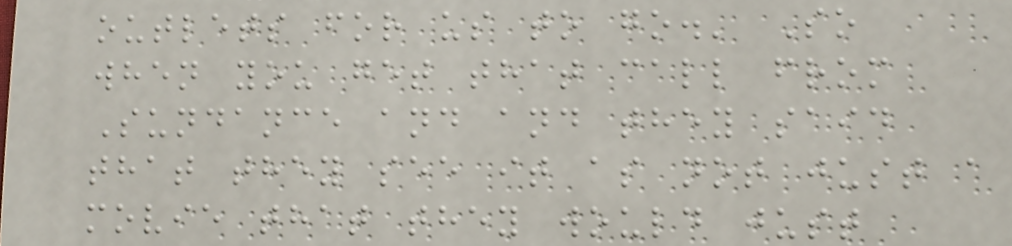outlets for us to go.' So
when you get that call from
Sundance and and they said
that they see it as not just a
movie that they would just
